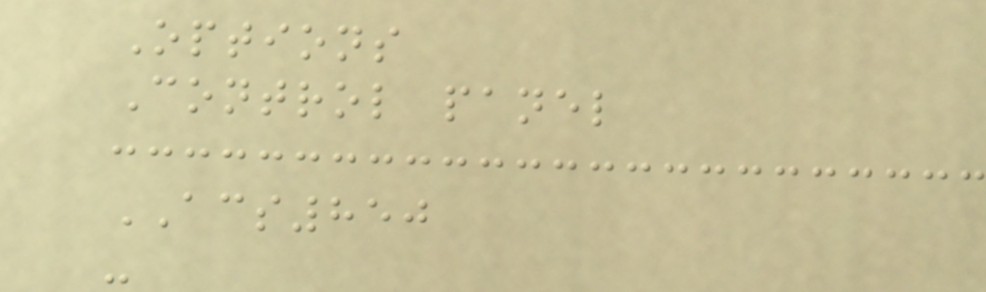Options
Control panel
ACS850
-
